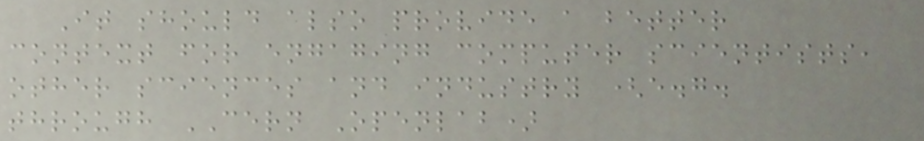It should also provide a better
context for engaging computer scientists,
other sciences and industry (e.g.
through CERN Openlab)
